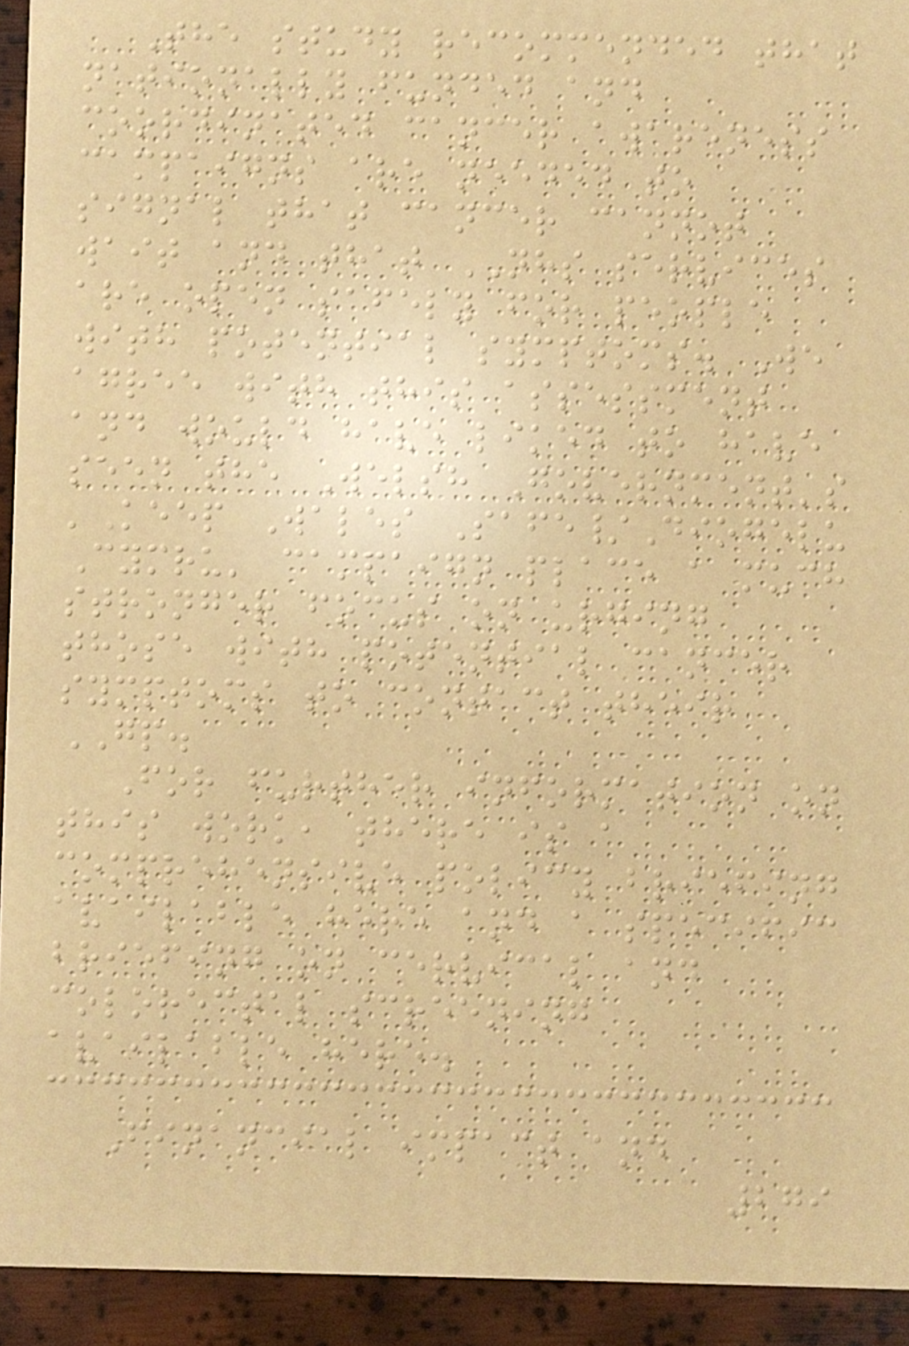The study recommended that
nationally funded and
coordinated cancer awareness
campaigns are needed to
signal that cancer cannot
wait and that NHS services
are open safely for people
with potential symptoms. We
agree with this assessment
and would have liked to have
seen the Welsh Government's
'Keep Wales Safe/Diogelu
Cymru' campaign place a much
stronger focus on urging
those with potential cancer
symptoms to contact their
GP.
For further information on
this work, there is a
comprehensive policy briefing
available here and a specific
briefing on cervical and
colorectal screening
available here.
Financial impact and
279
